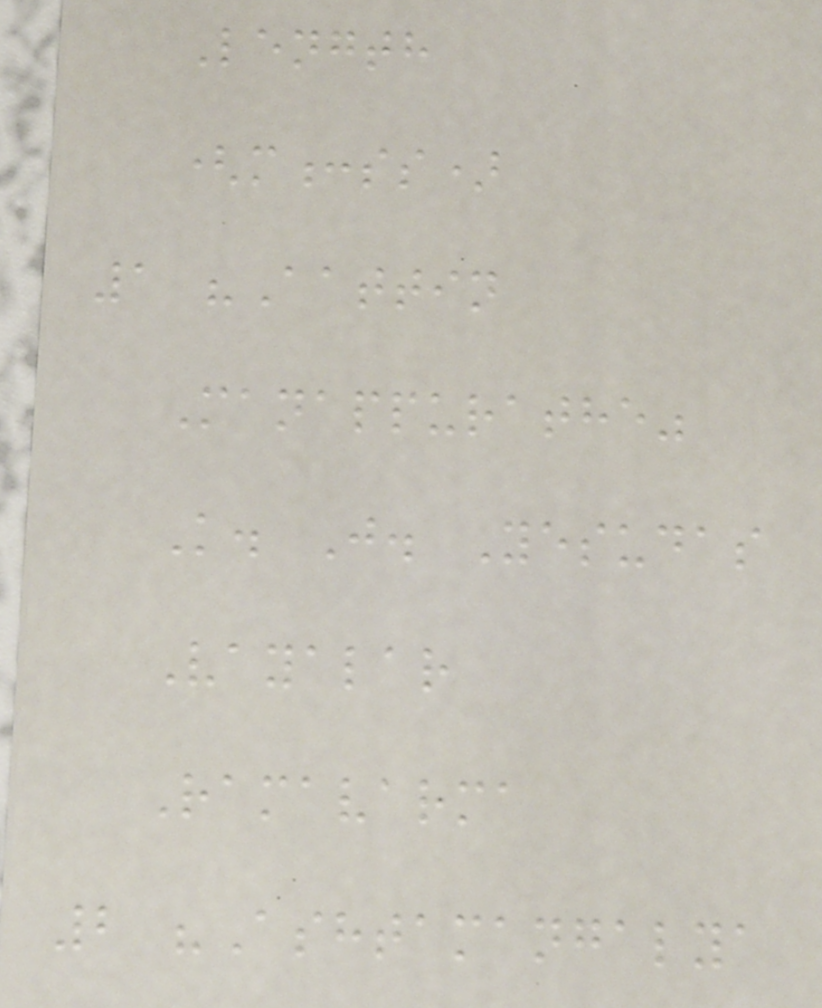Length
(m:ss)
1 "Aattin
Manappurathe"
K. J. Yesudas
Vayalar
Ramavarma
2 "Ashtamangalya
